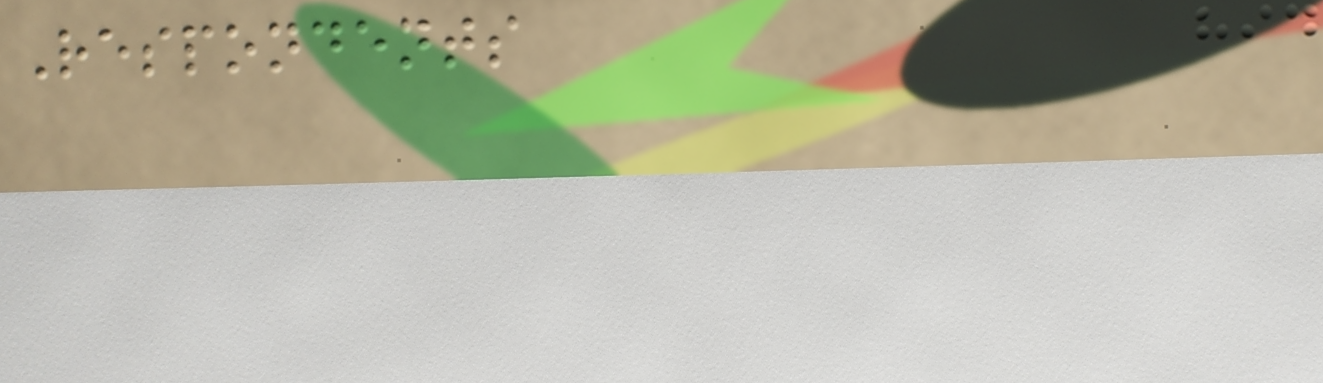Respondents
